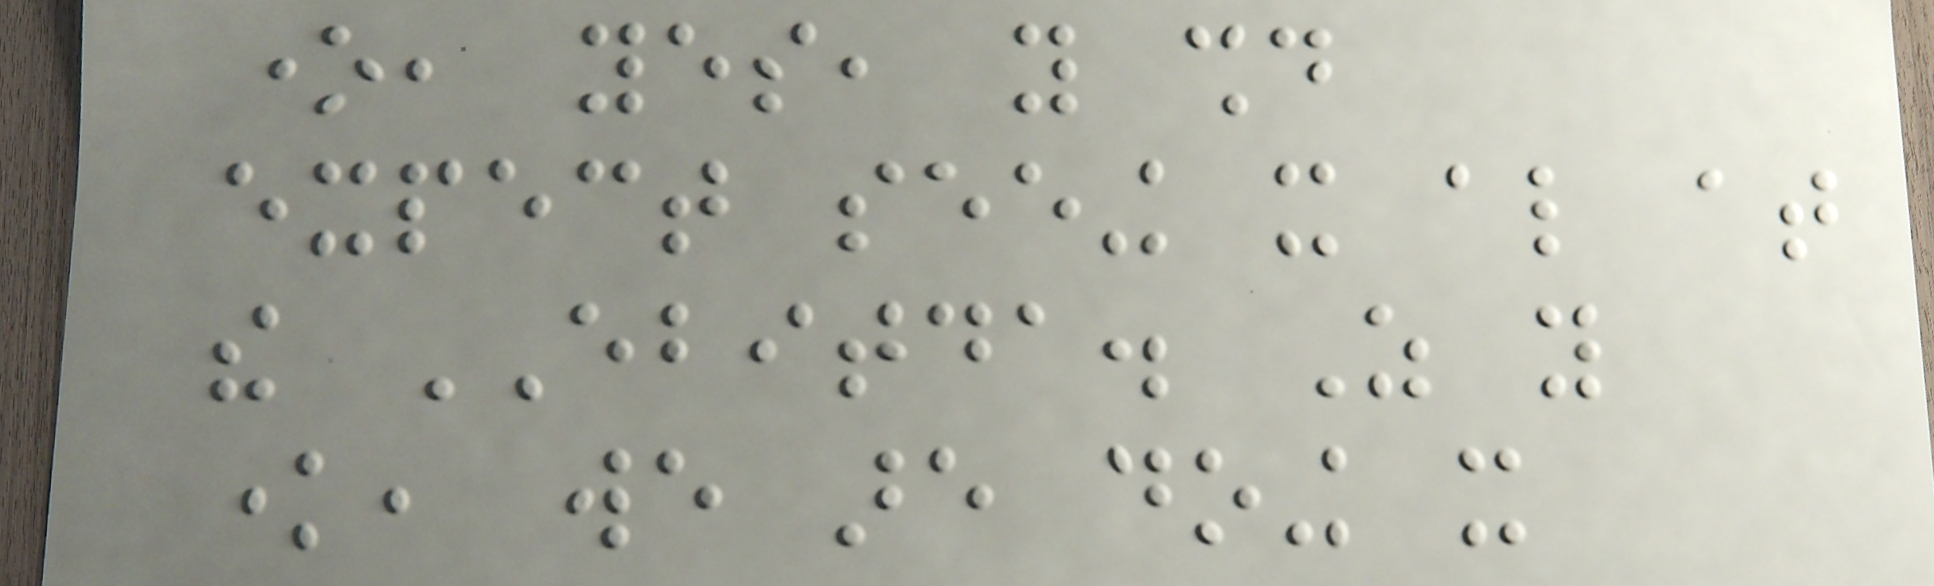one, yes, you should
expect seeing it also at
the EBITDA. As you
know, we are doing it
